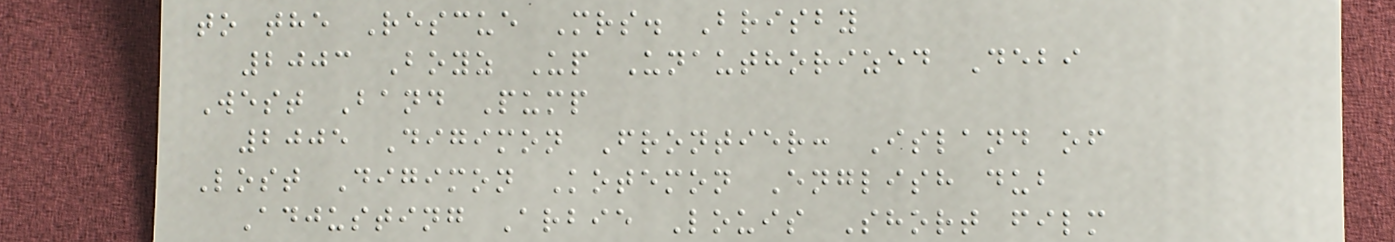to the Rescue Mrs. Brisby
2003 Boyz Up Unauthorized Debi
West Band Pump
2005 Digimon Frontier: Island of
Lost Digimon Kotemon English dub
Adjusting Arbie Louis Short film
